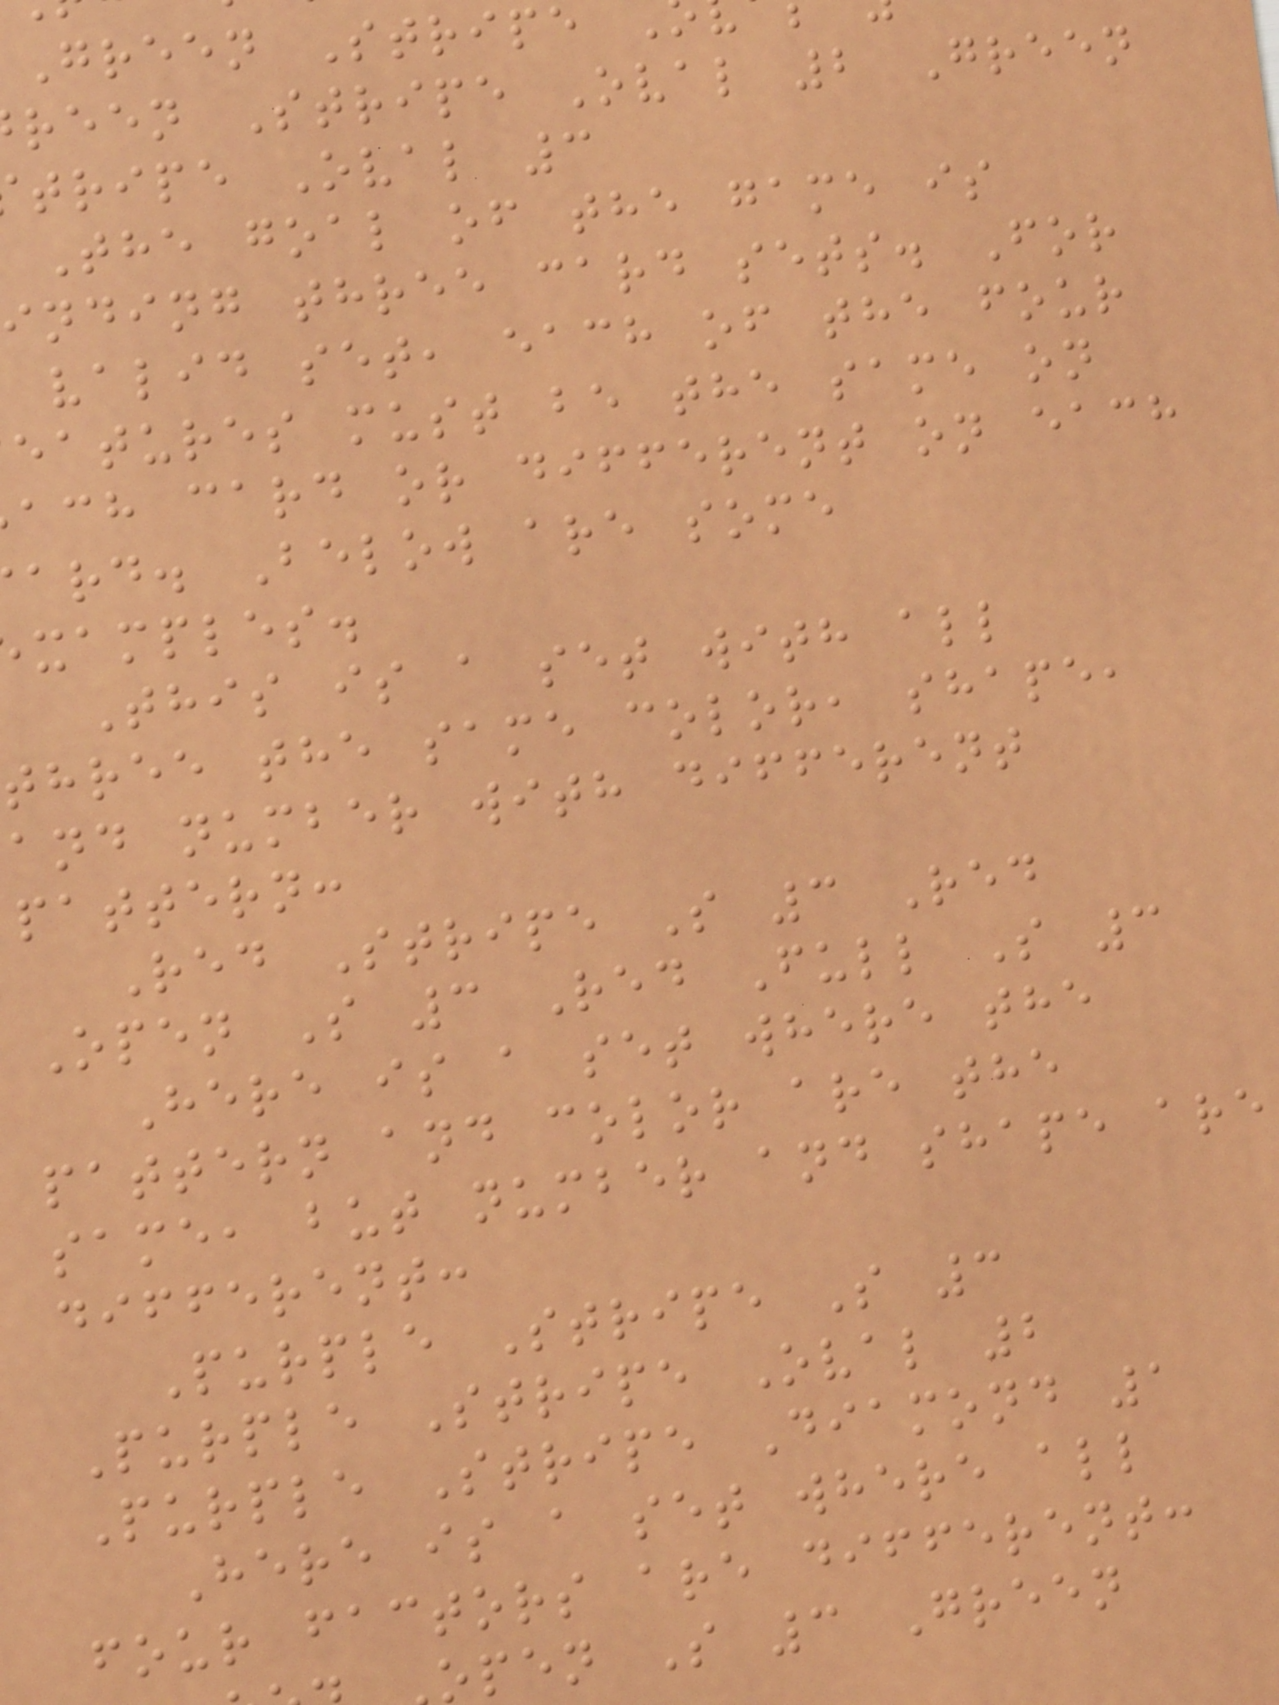Green Stripe
reen Stripe Oval 2 Green
tripe Oval 3
The goal of the game is
inding three card sets. For
valid set, each of the four
eatures must be the same on
ach card or different on each
ard. Below are some
xamples.
This is a set with all
three the same color, shape,
and number with different
pattern:
Red Stripe S 3 Red
Open S 3 Red Full S 3
Here is a set where the
pattern and color are the
same, but number and shape are
different:
Purple Stripe S 3
Purple Stripe Oval 2
Purple Stripe Diamond 1
Here is a set where all
four factors are different:
open S 3 Green
